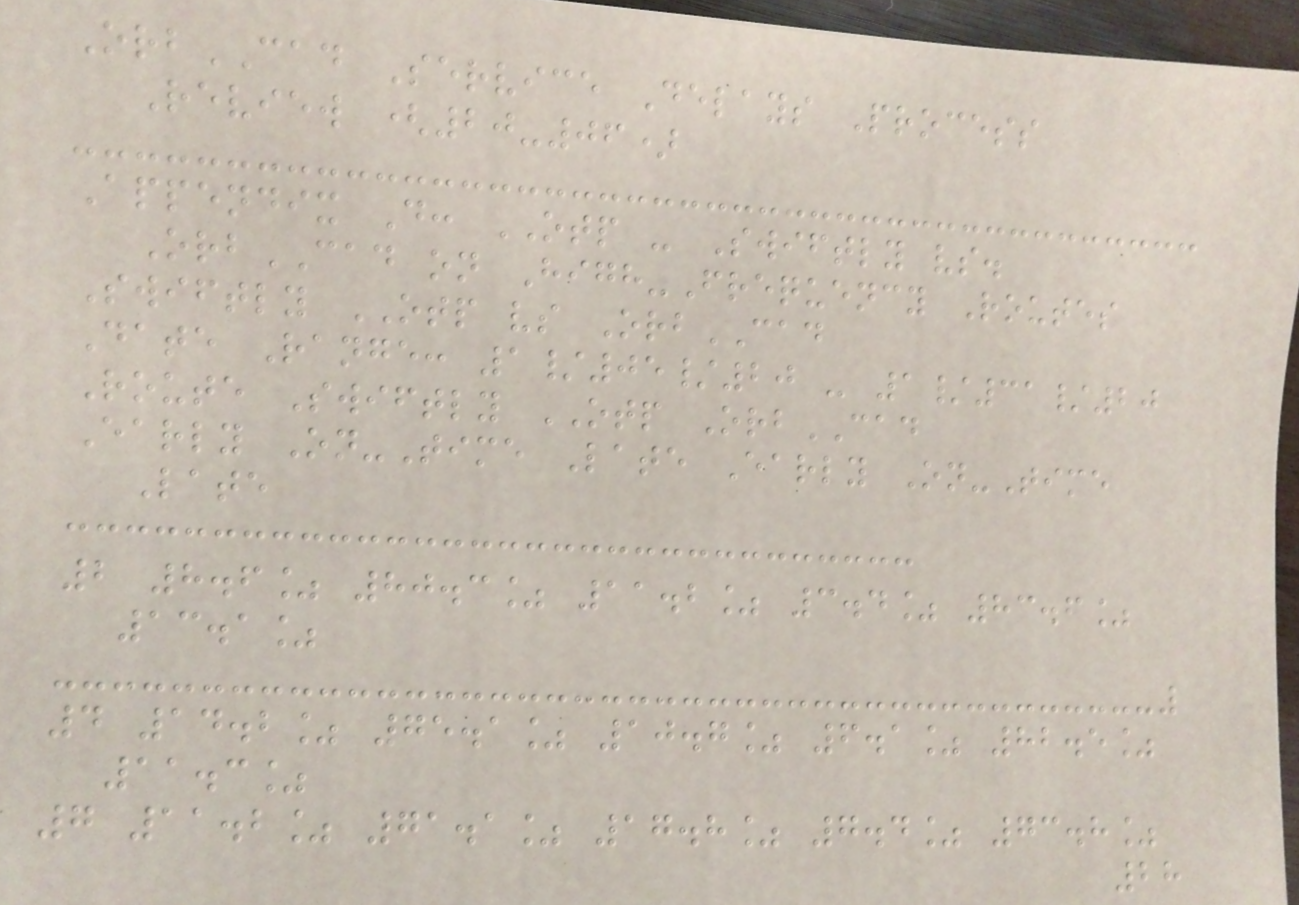OrbCAD Service Delays Process
Review (20-06)
Appendix D: OTP - Swiftly vs.
OrbCAD on High-Frequency Routes
Swiftly OTP vs OrbCAD
Date Range: 1/05/20 - 1/31/20
Route Swiftly OTP OrbCAD
Early On-Time Late Early On-Time
Late
2 8.6% 80.3% 11.2% 3.4% 83.6%
13.1%
4 14.2% 75.1% 10.7% 6.1% 82.5%
11.3%
7 11.2% 71.1% 17.8% 7.4% 73.8%
28
